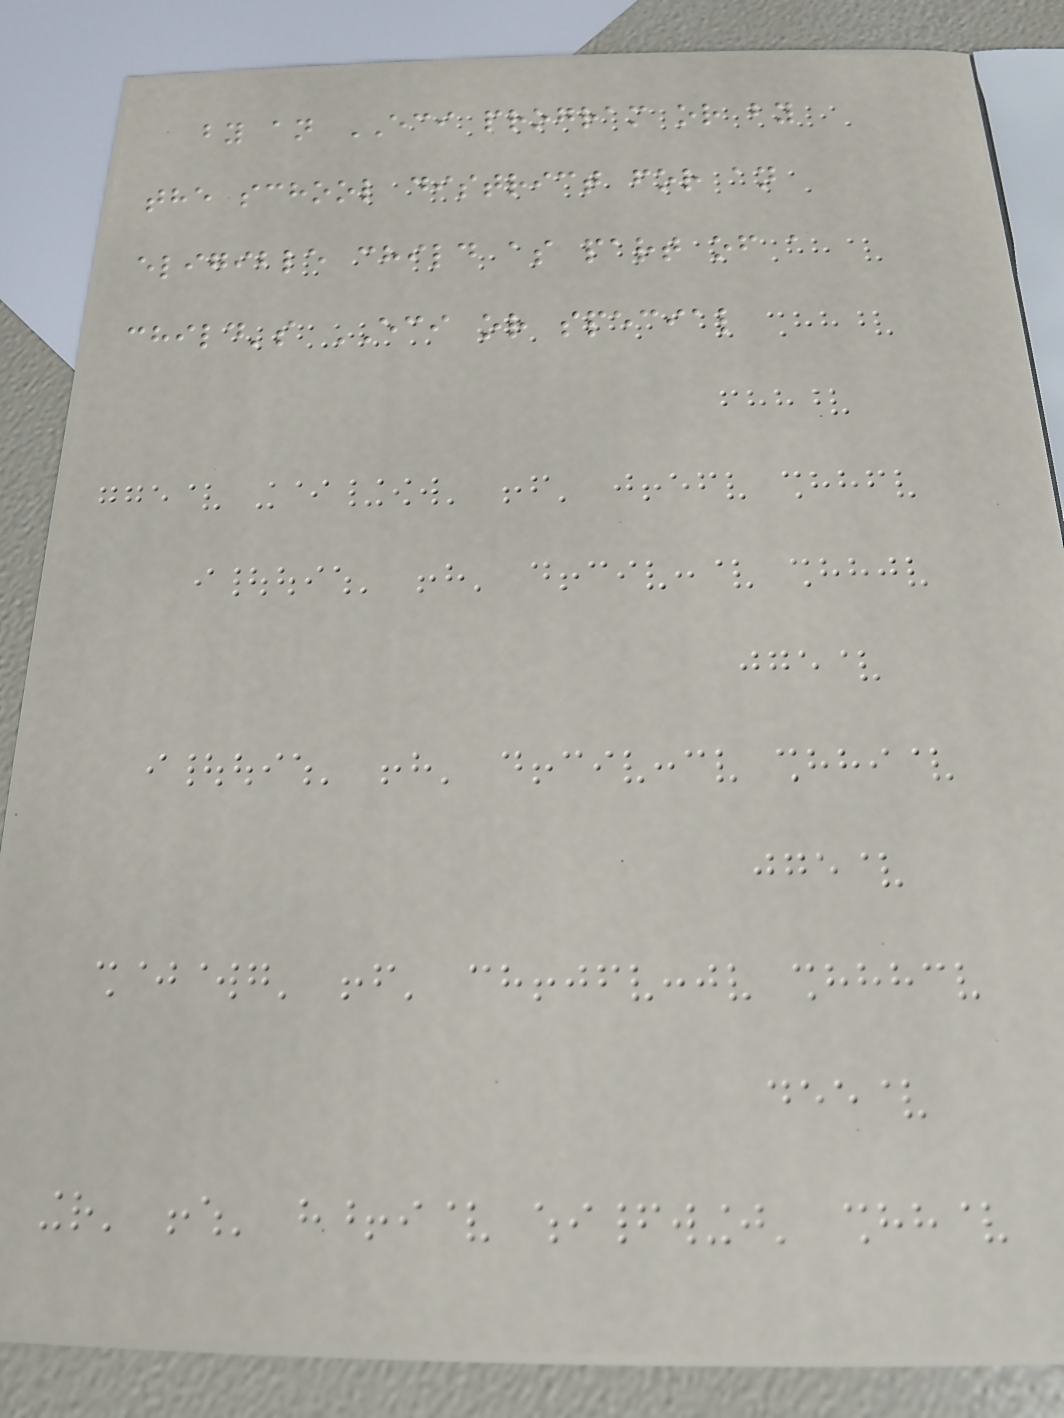by an ECI program or by
the school district for an
eligible child as part of a
child's ECI or special
